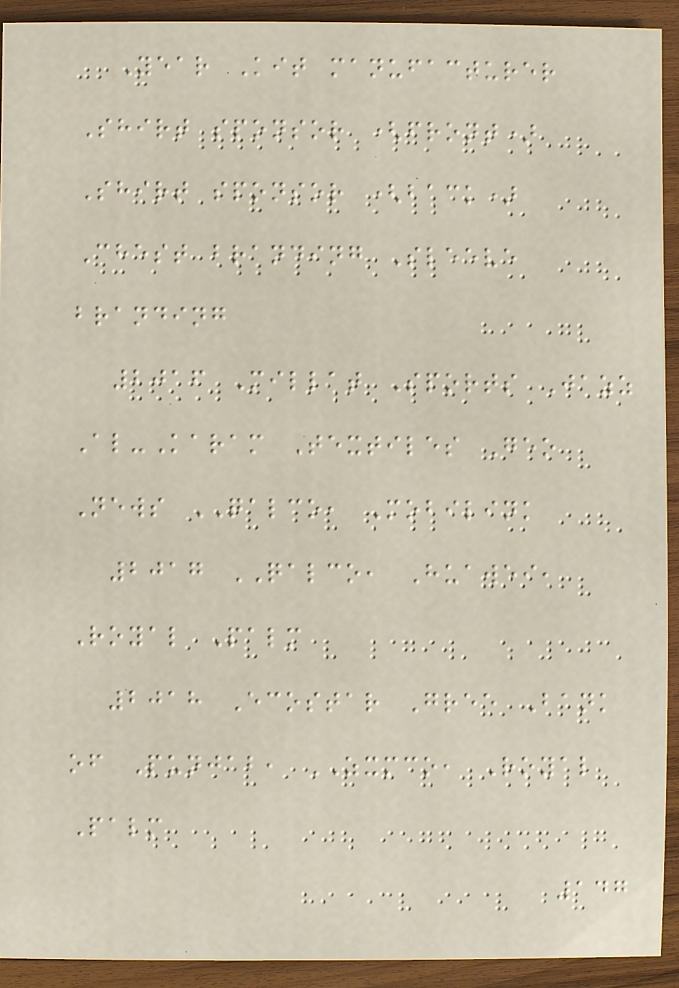Year Kit manufacturer
Shirt sponsor (front)
Shirt sponsor (back)
Chest branding Sleeve
branding
2016 Millat Sports Jazz
Al-Karam Textiles Geo
News QALCO, Mobilink
2017 QALCO, Huawei,
Royal Palm
2018 Ecostar Gree Bank
of Punjab, ZXMCO, Royal
Palm
147
